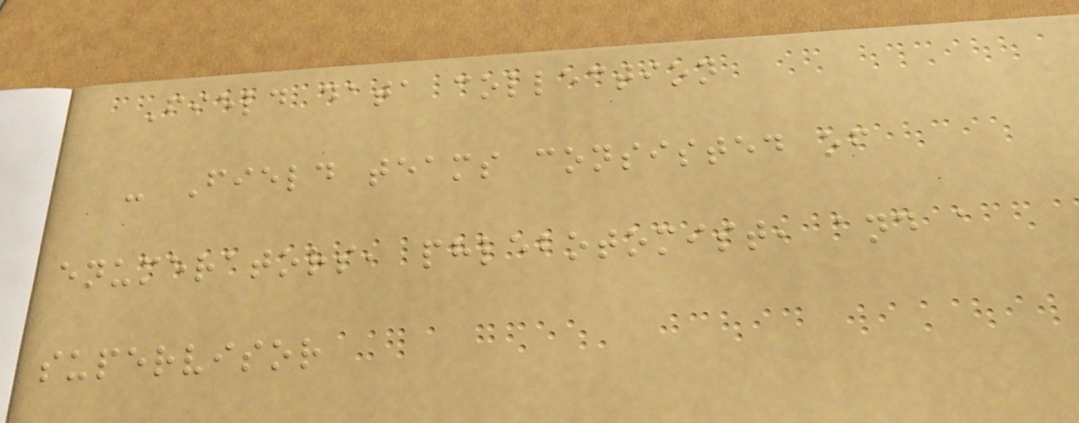Field data collection
- Field teams consisted of
enumerators, phlebotomist, and a
supervisor
